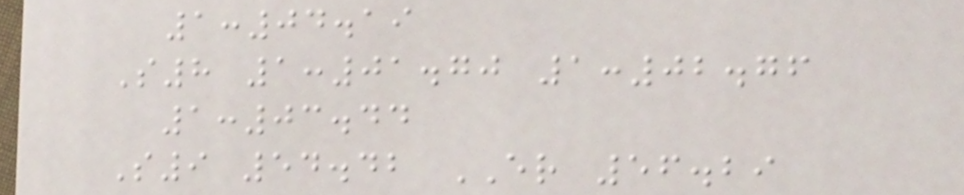1:04.19
S8 1:01.70 1:02.76
1:03.44
S9 54.42 ER 56.29
